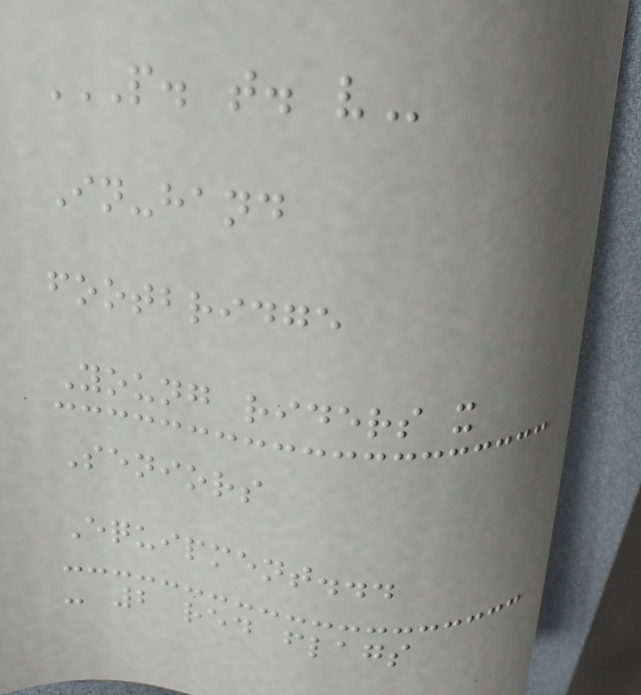P. T. V
In-hand
footbridge
Young riders x
Seniors
Equipment...
- 2 red flags
